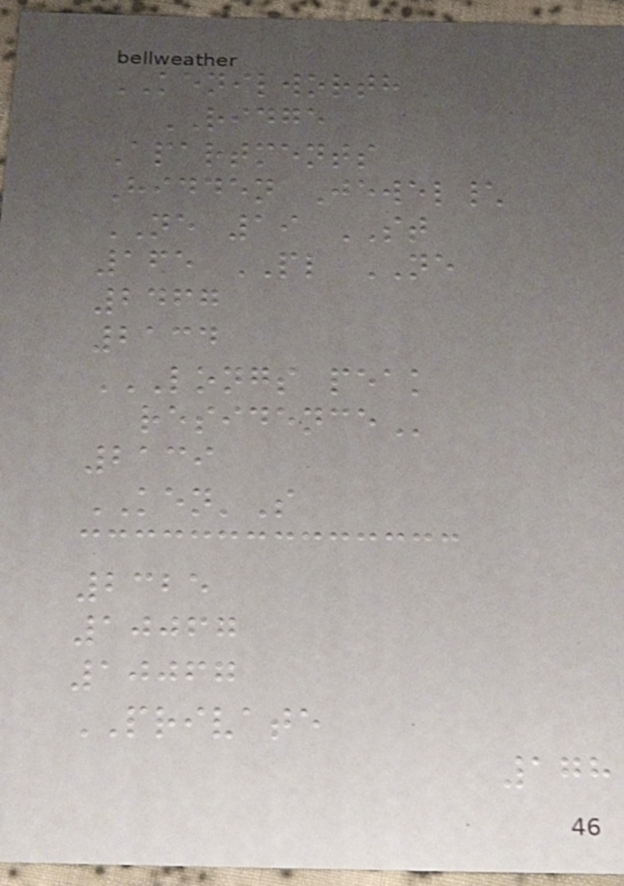KENILWORTH
RIDGE
Apartments
Hidden Jewel\
NE 19 ST
165 PL NE
2467
2134
LONGS PEAK
RESIDENCE
2139
KEN'S
2325
10067
10067
PRIVATE
178
